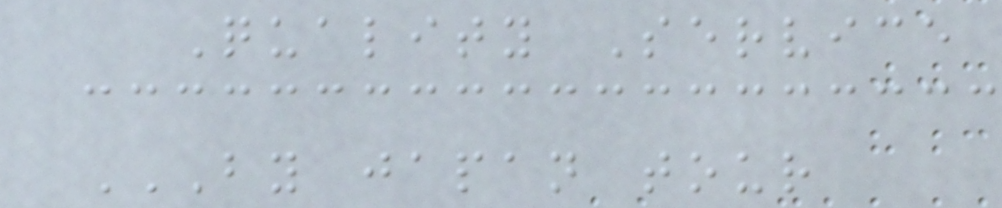Quality Service
BY JAPAN TOUR
